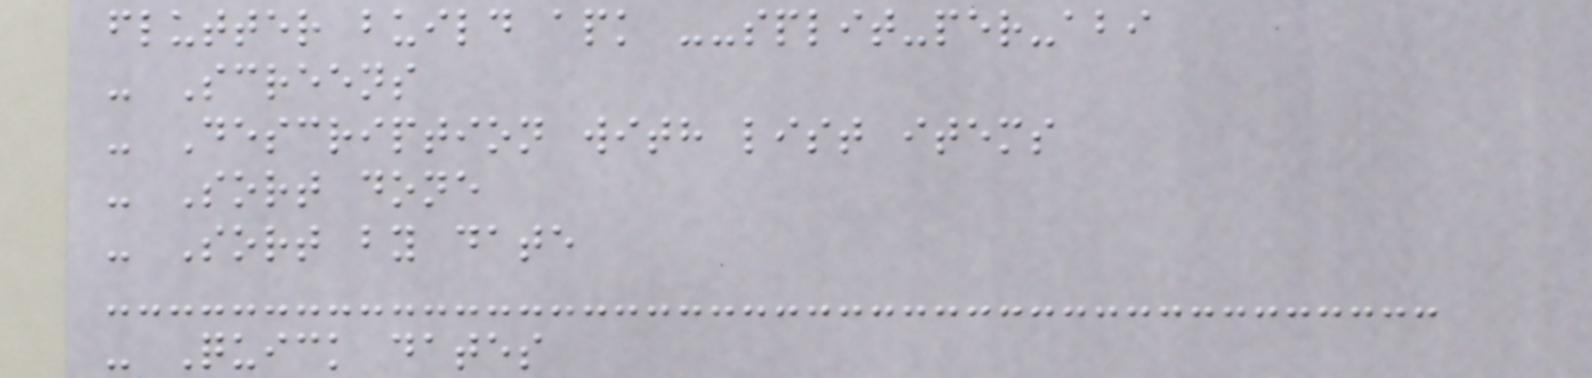flutter build apk --split-per-abi
- Screens
- Description with list items
- Sort done
- Sort by date
- Quick dates
